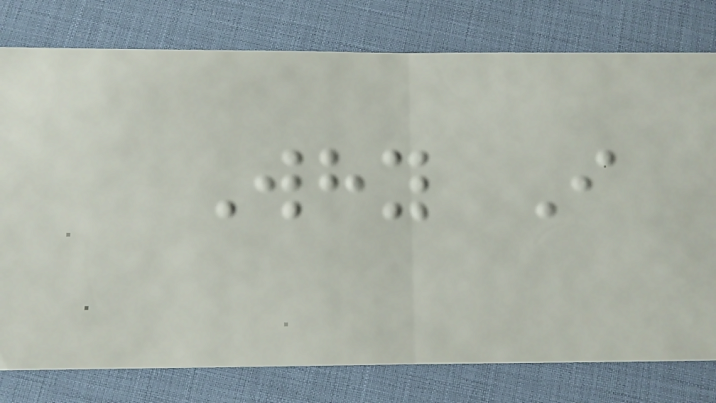Why I
